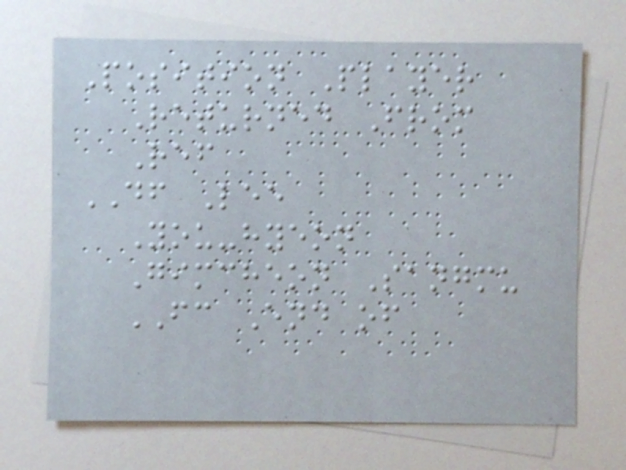Position Player
Returned From
Ref
DF Lee
You-hyeon
Gimcheon Sangmu
FC End of
